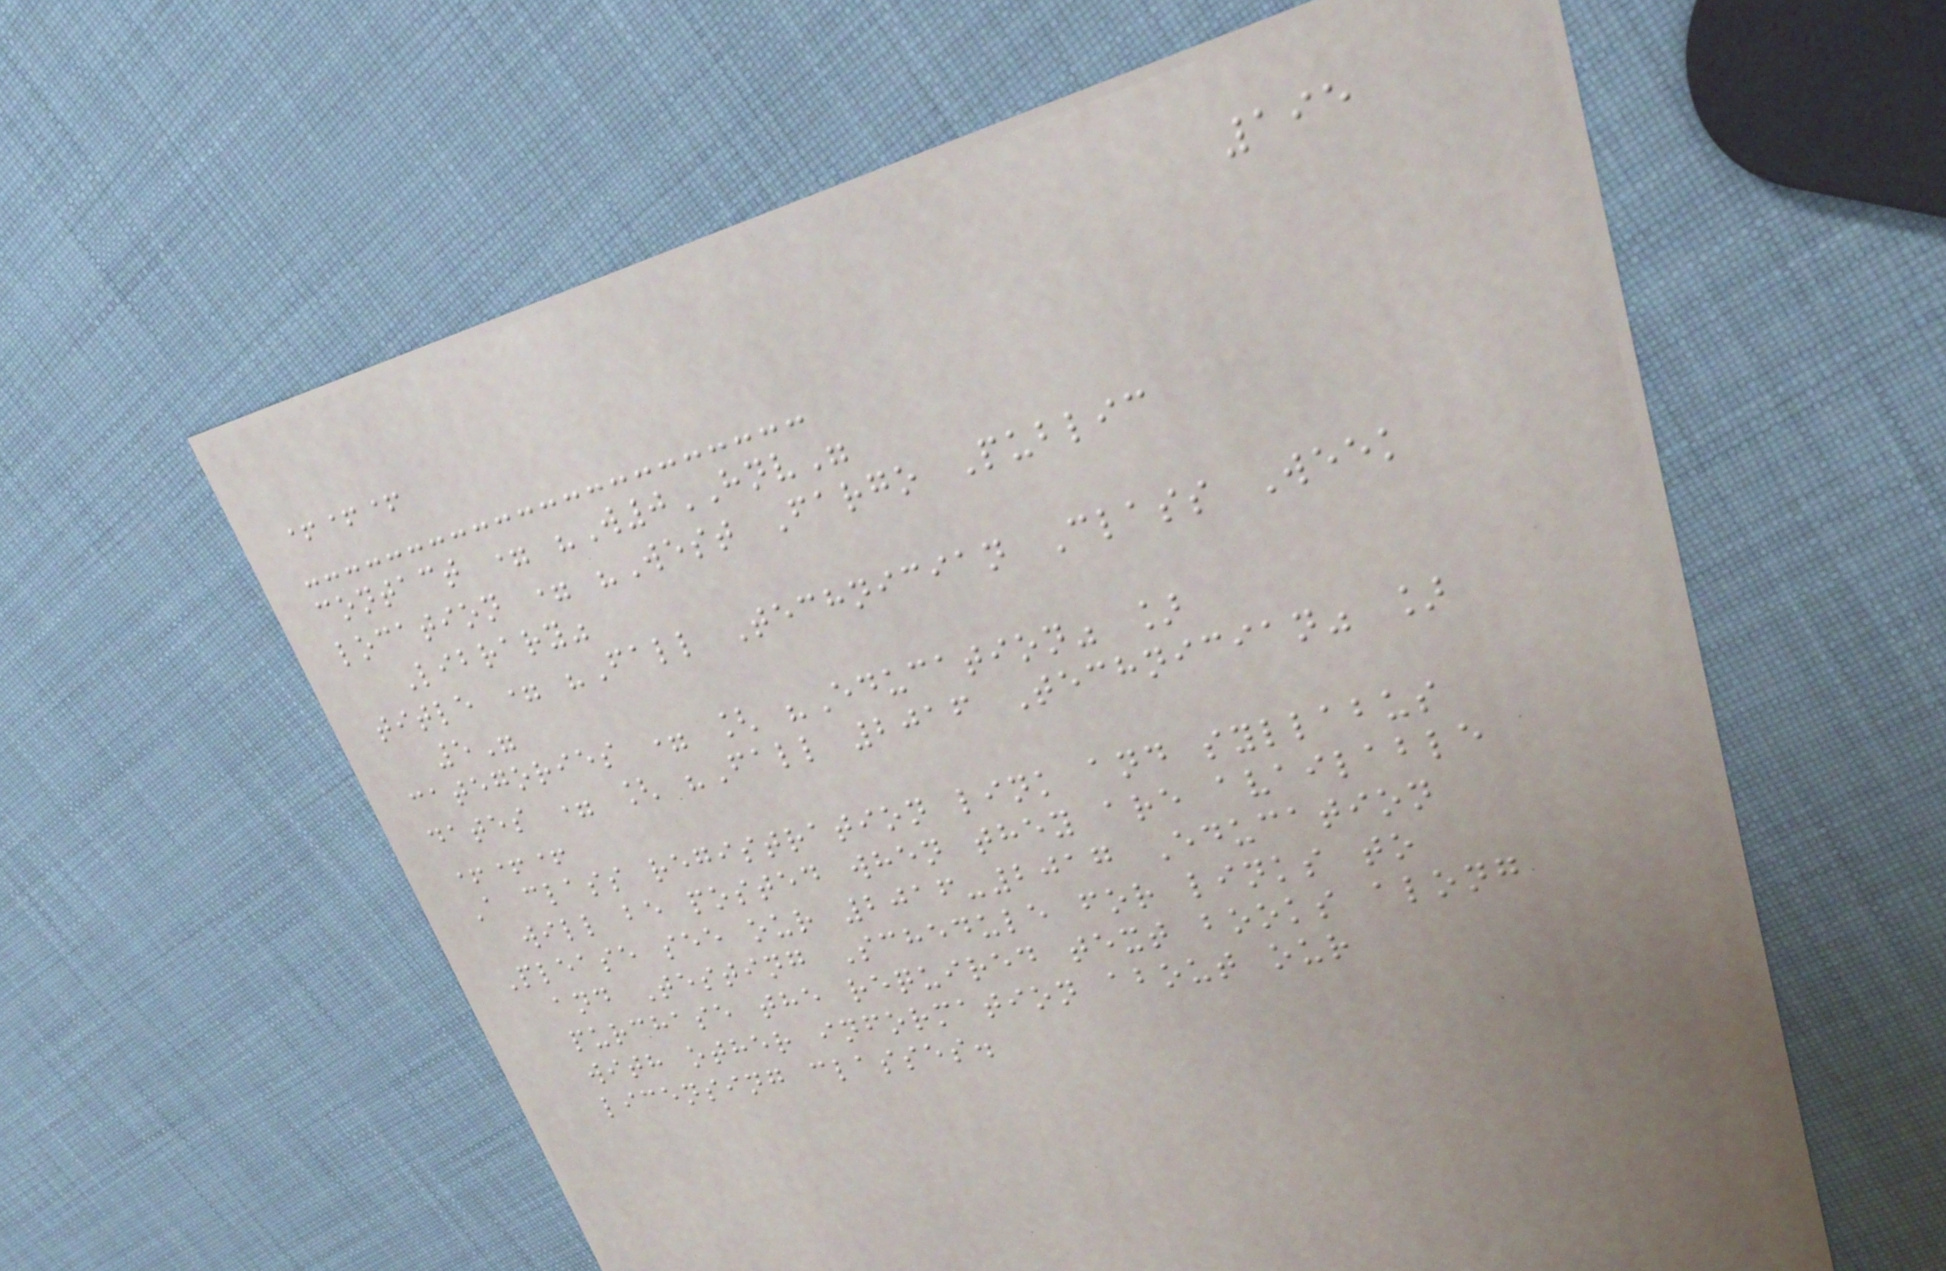195
+++
contact = "W0HNV"
location = "West Fargo Public
Library"
title = "Fall Technician Class Week
5"
categories = [ "Education" ]
dates = [ "Fall 2016 Technician" ]
+++
A class registration link and syllabus
will be posted when they are available
Please see our 2016-2017 Education
and Testing Schedule for links to
purchase the required text books along
with other information about our
licensing classes.
